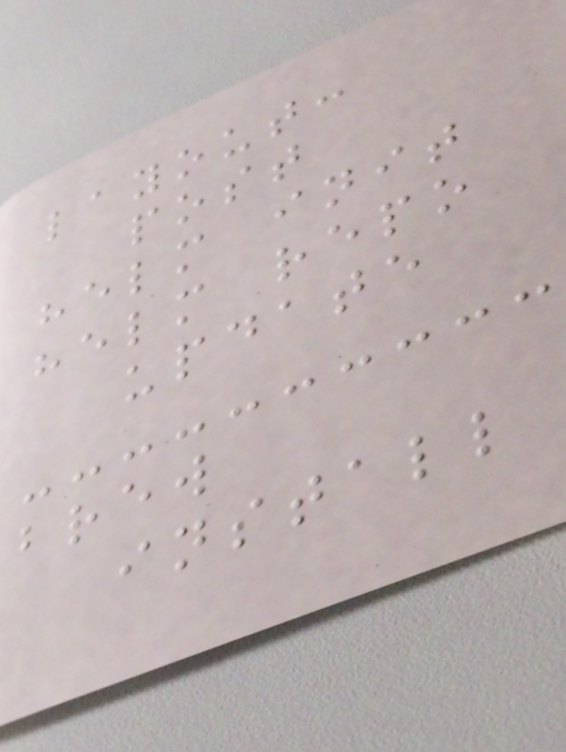layout:
post
helm init
helm repo
update
brew
install
